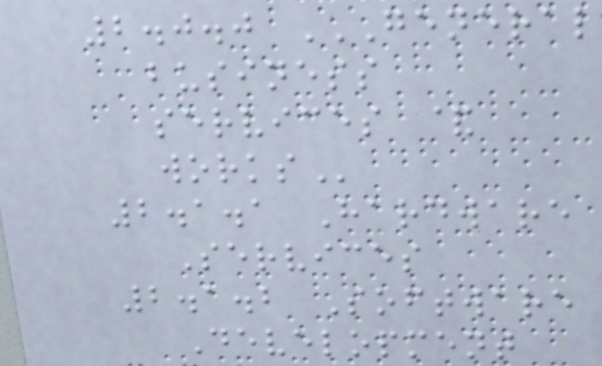2.0.0 GENERAL
BUSINESS
SERVICES &
WORKS
2.1.1 Hardware
Services
2.1.2 Software
Development
